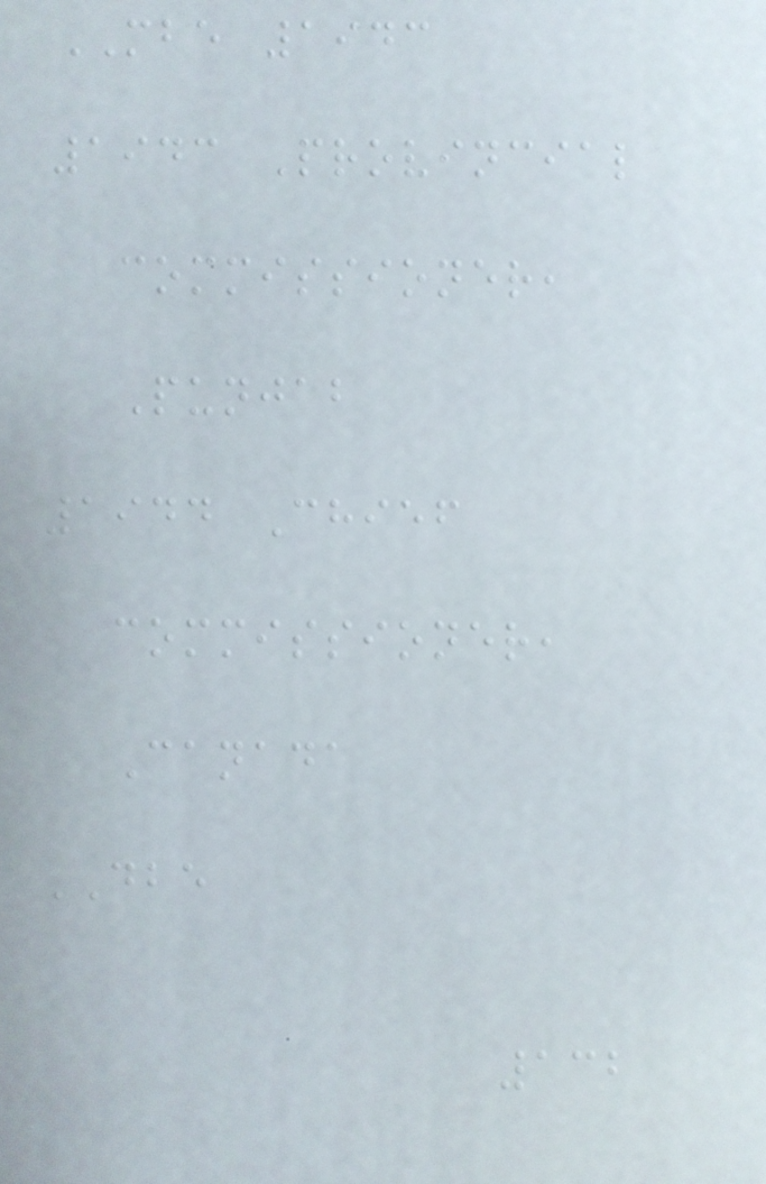MBE 1943
1943 Provincial
commissioner,
Punjab
1944 Chief
commissioner,
Canada
DBE
132
